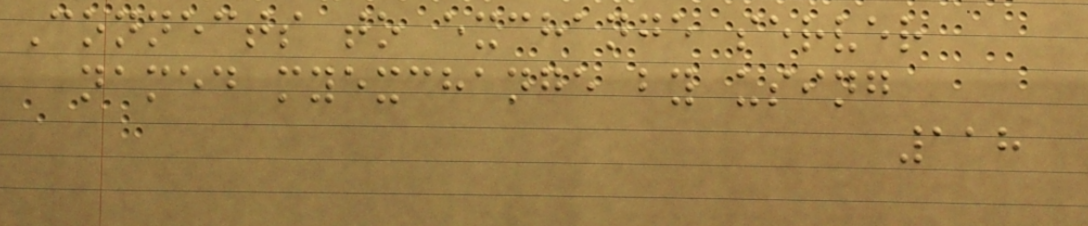Connects to exchange server
named myexchange by using
118
